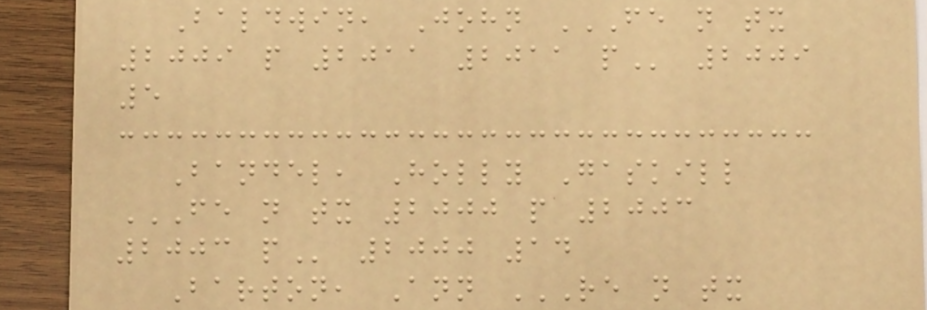Baldwin, John FE N TX
2009 P 2011 2011 P 2009
5
Bandel, Holly Gaskill
FE N TX 2000 P 2003
2003 P 2000 14
Barton, Ann RE N TX
